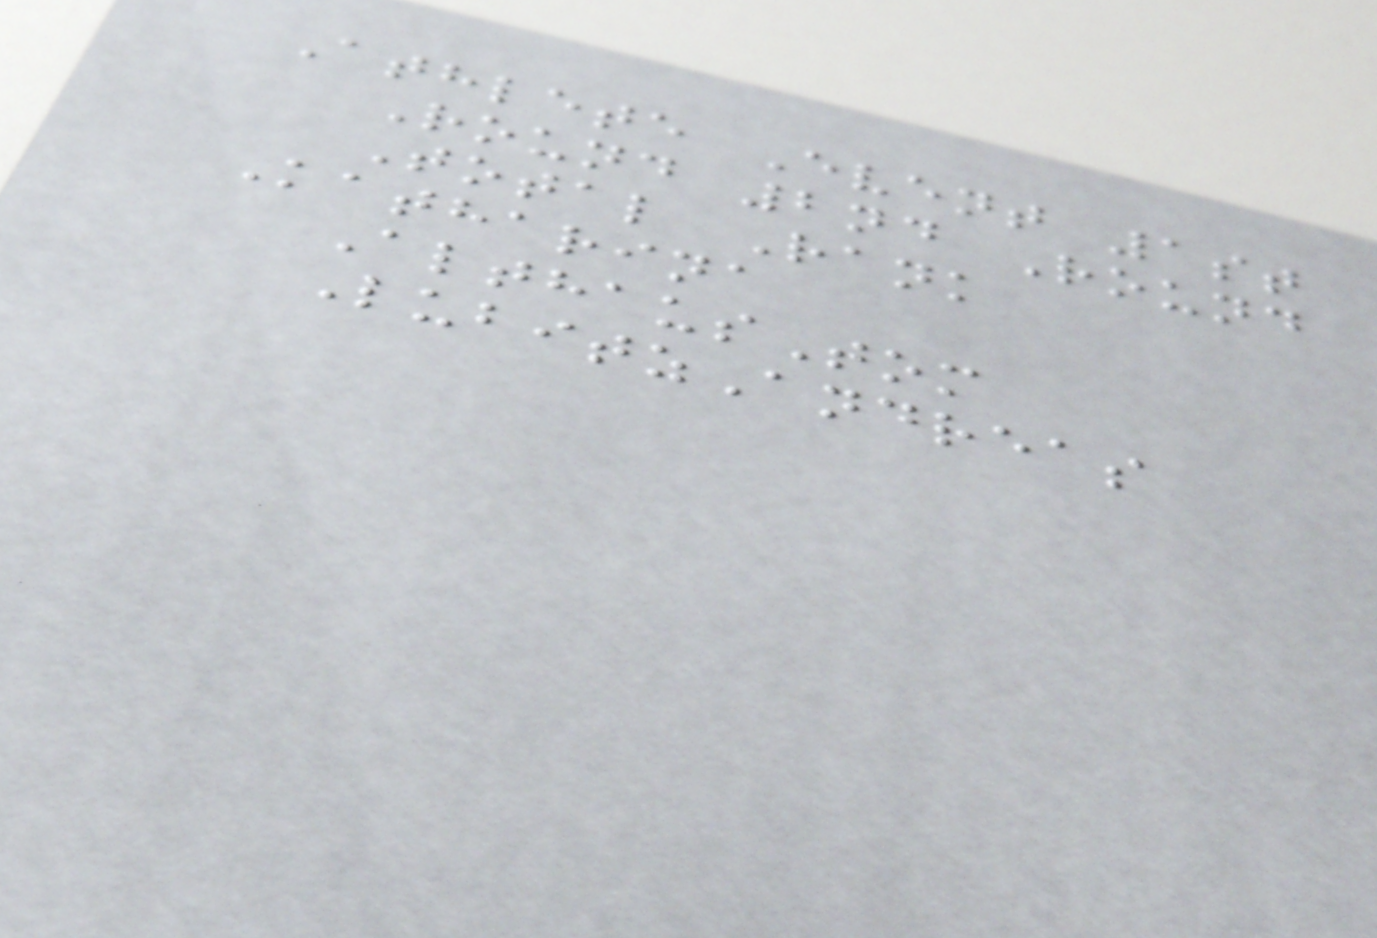Athlete Event 1st
Round 2nd Round
Total Rank
Katharina
AlthausTom
LubitzAndreas
